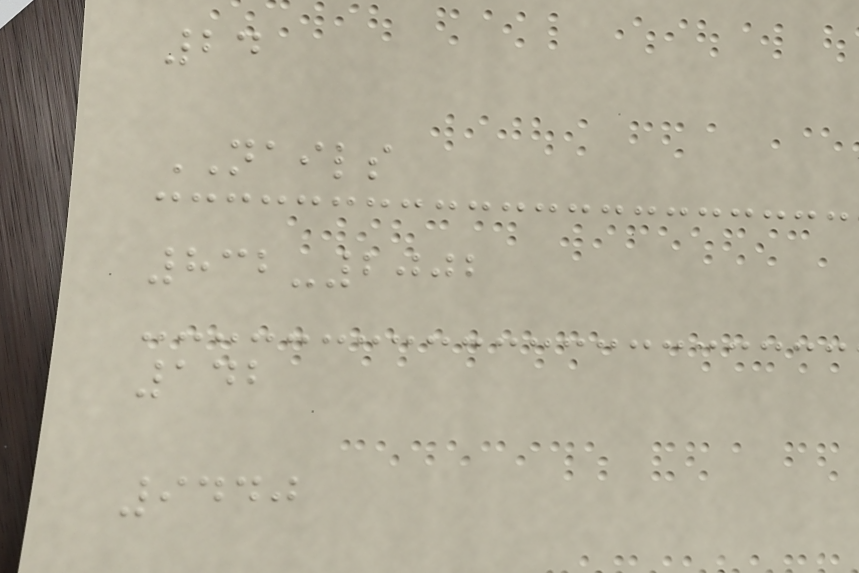24
NAILS
832-2002
142
9440
